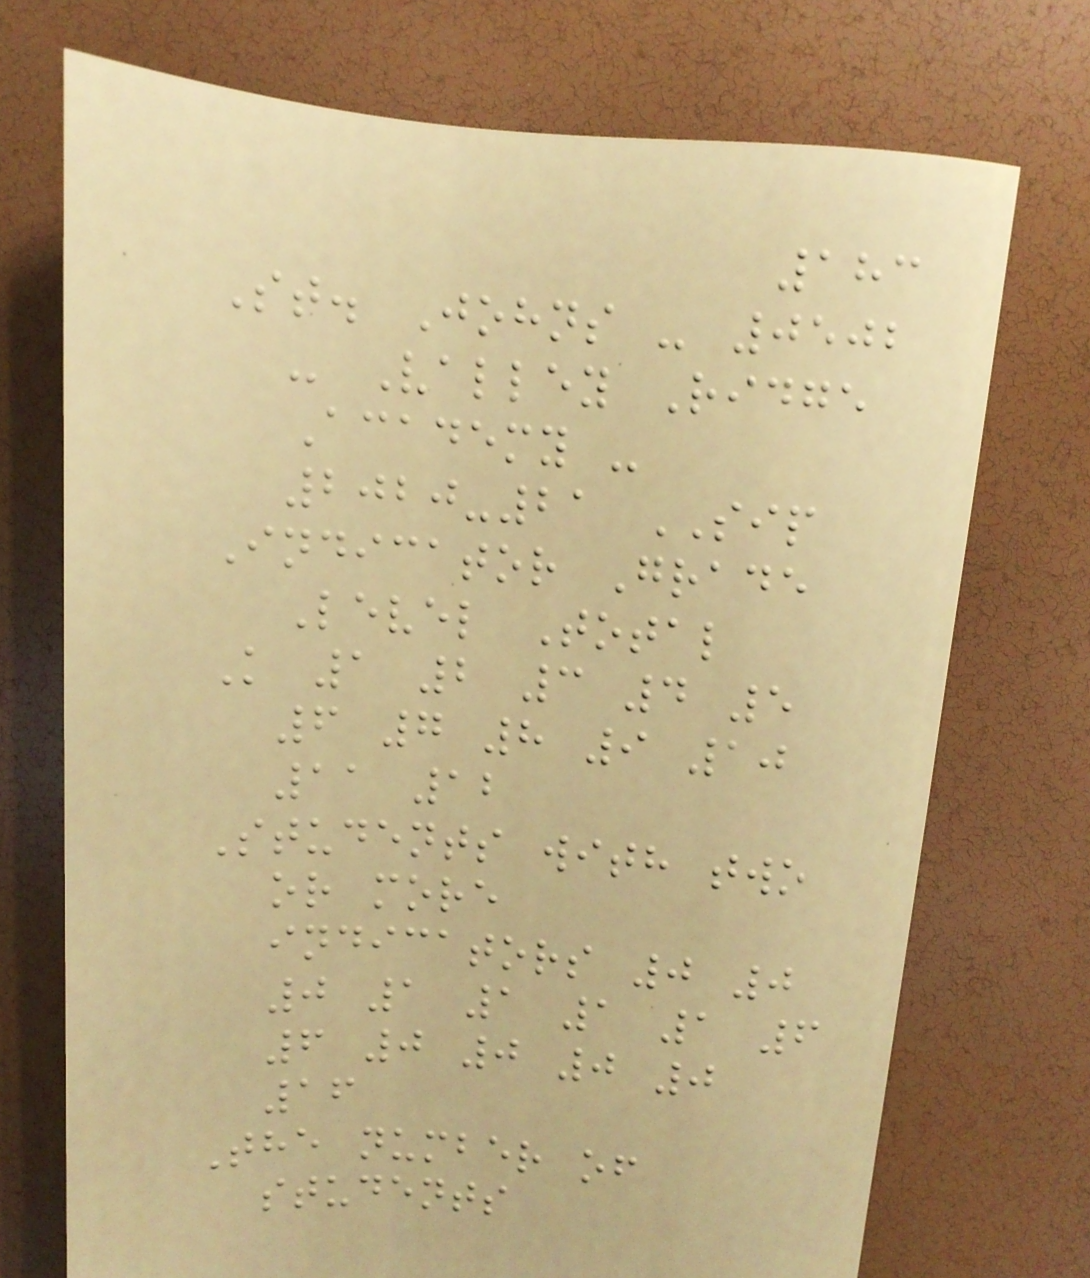183
St. Johns - 0502
- Valley Ridge
Academy -
2020-21 SIP
Indicator Grade
Level Total
K 1 2 3 4 5
6 7 8 9 10
11 12
Students with two
or more
indicators 0 0
0 1 1 1 1 6
6 0 0 0 0
16
The number of
students
